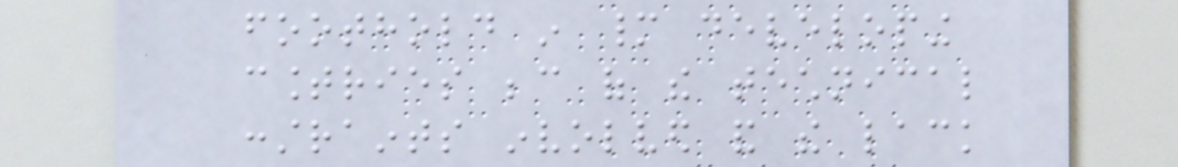foothold in many developing
countries because of the technical
constraints involved and the lack
